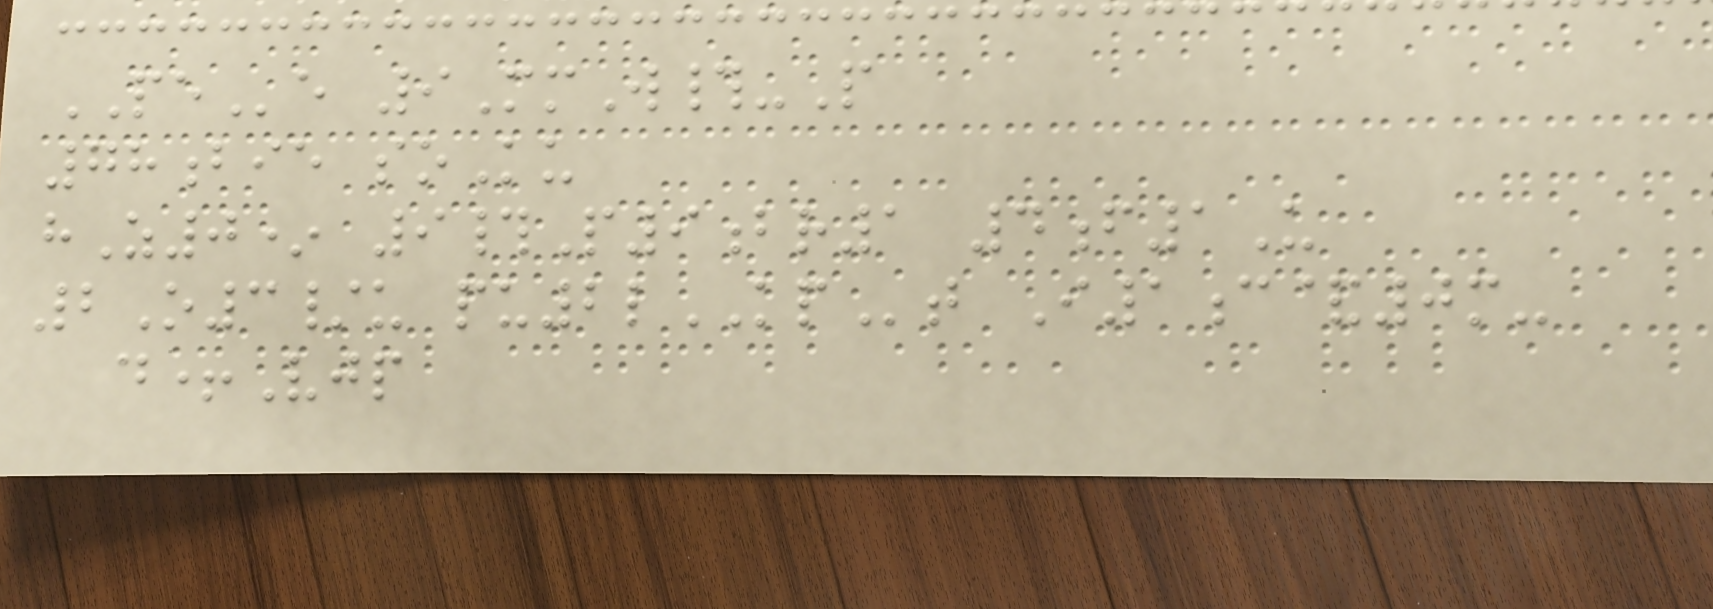PEe 9MmW#-P
78bie soKu
hZ0* 9#P9br1 4f1U
2O3/u pu2lKPt I1c&0m-
d+Vjp
